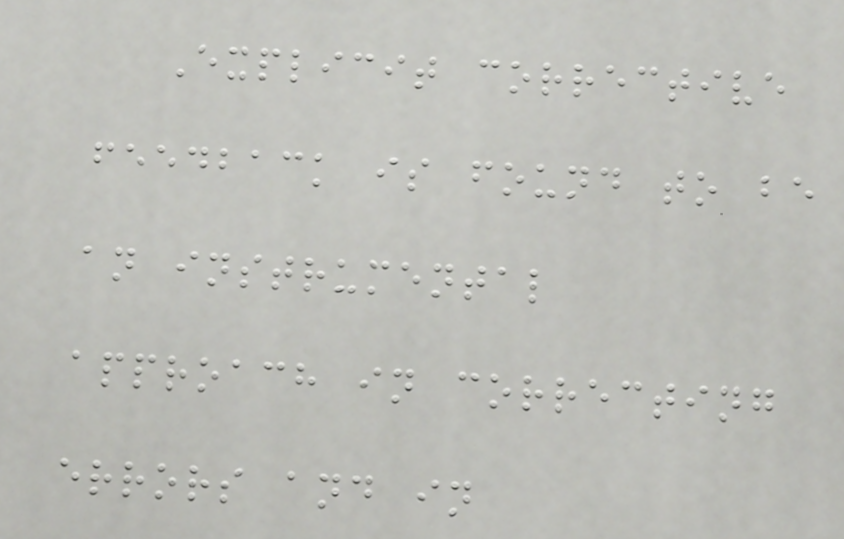Explicit corrective
feedback is found to be
an instrumental
approach in correcting
errors and in
